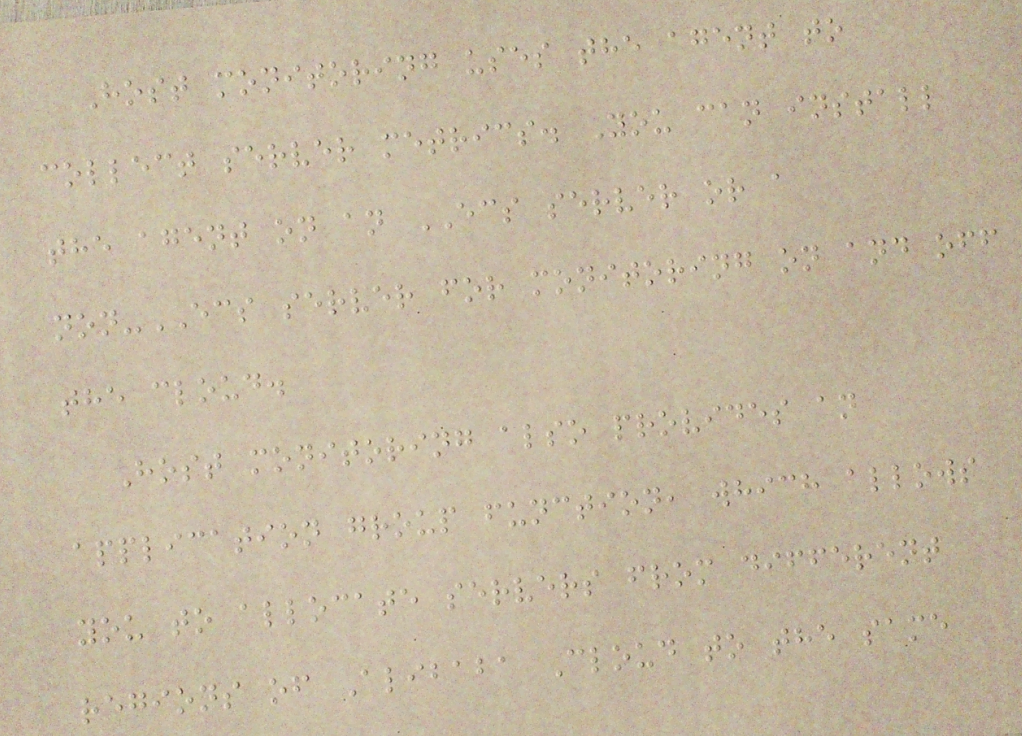Host monitoring uses the agent to
collect server metrics. You can install
the agent on an ECS server or a
non-ECS server for monitoring on and off
the cloud.
Host monitoring also provides an
application group function, which allows
you to allocate servers from different
regions of Alibaba Cloud to the same
